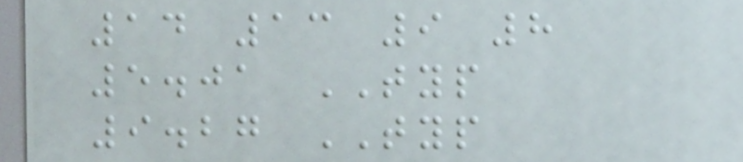14 13 9 8
5.01 TYP
9.27 TYP
